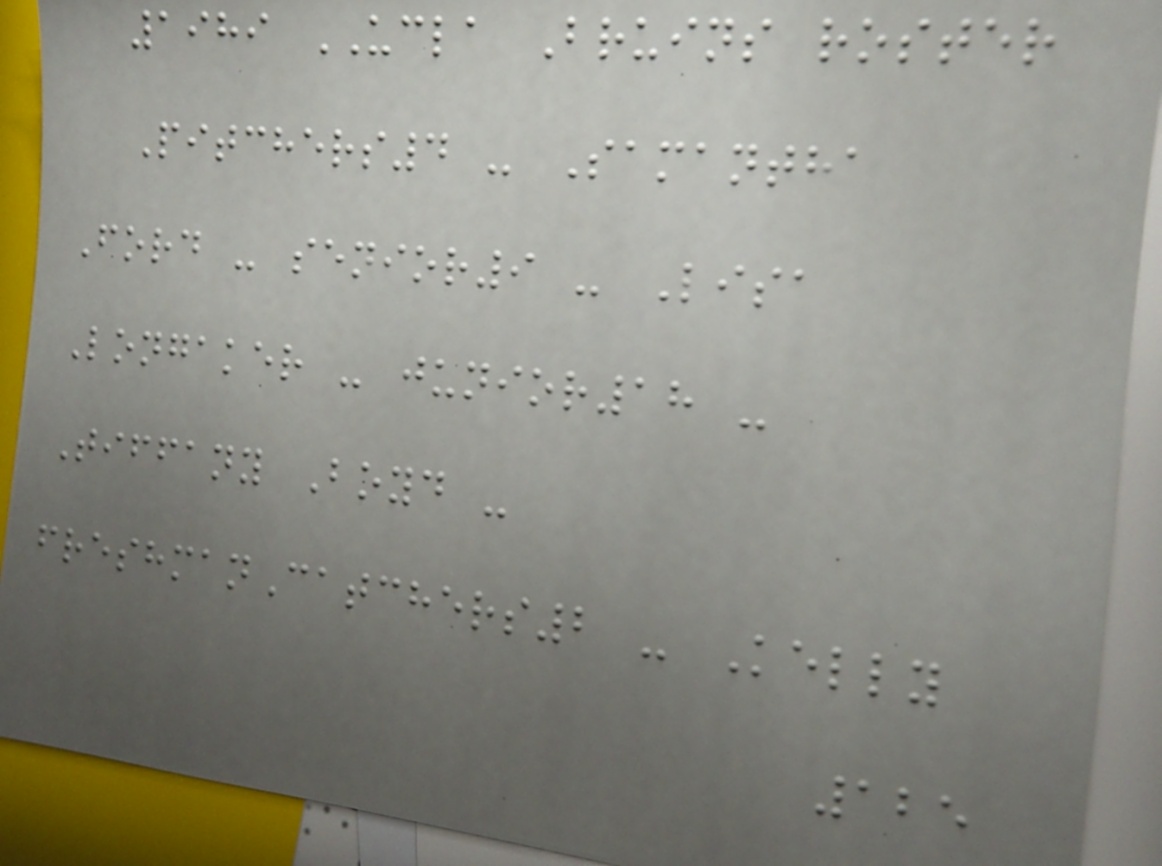1989 UCLA Bruins roster
Pitchers4 - Samantha
Ford - senior9 - Lisa
Longaker - junior18 -
Tiffany Boyd -
freshmanCatchers2 - Kelly
125
